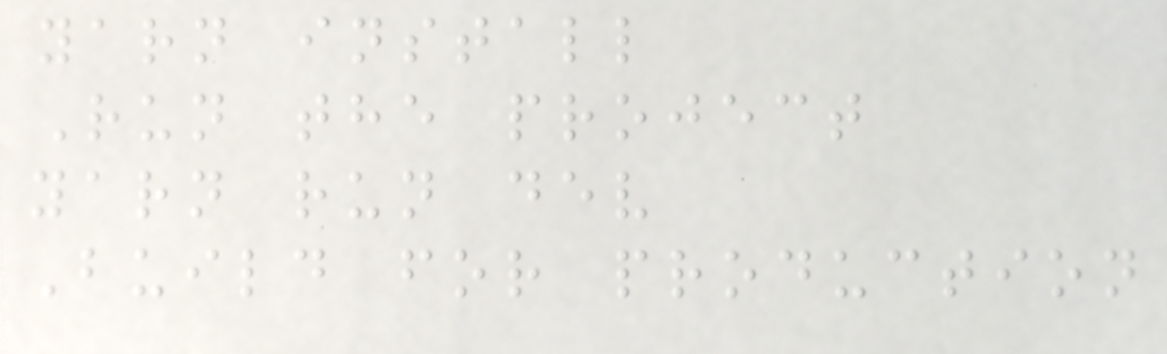yarn install
Run the project
yarn run dev
Build for production
